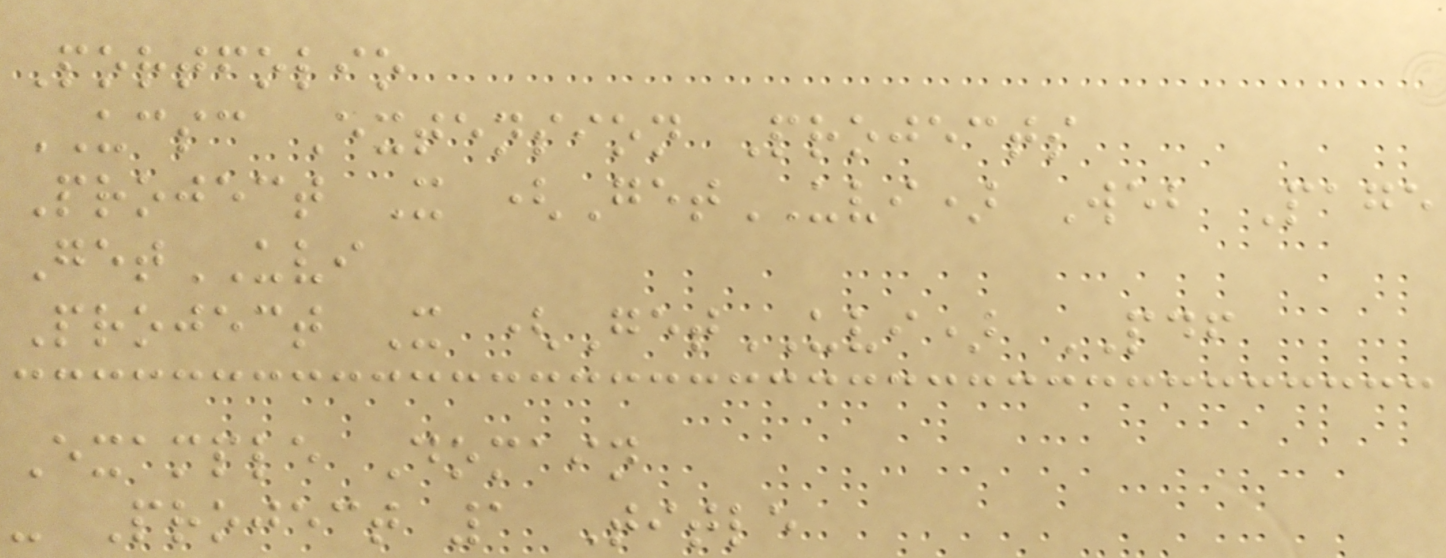Portfolio
UCSC Extension Projects
Project X (GetUVI) Web Page
GetUVI
Project X (GetUVI) PDF
Example Domain
- Project 1 Title
